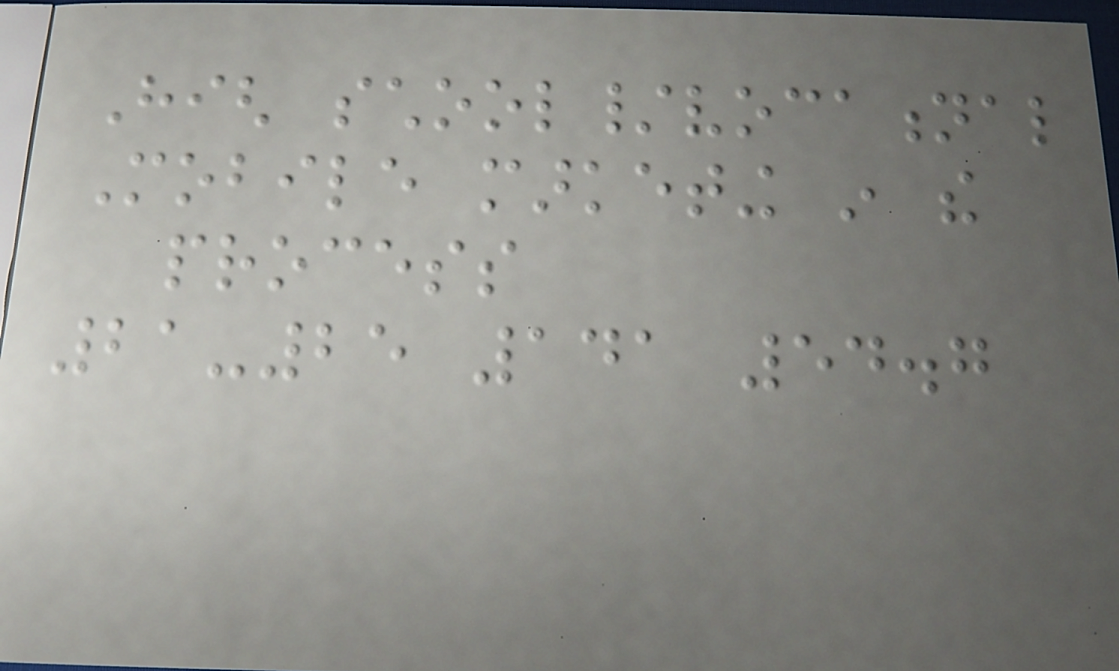High school/vocational
Mobile marketing in the
process
21-25 141 54.7
